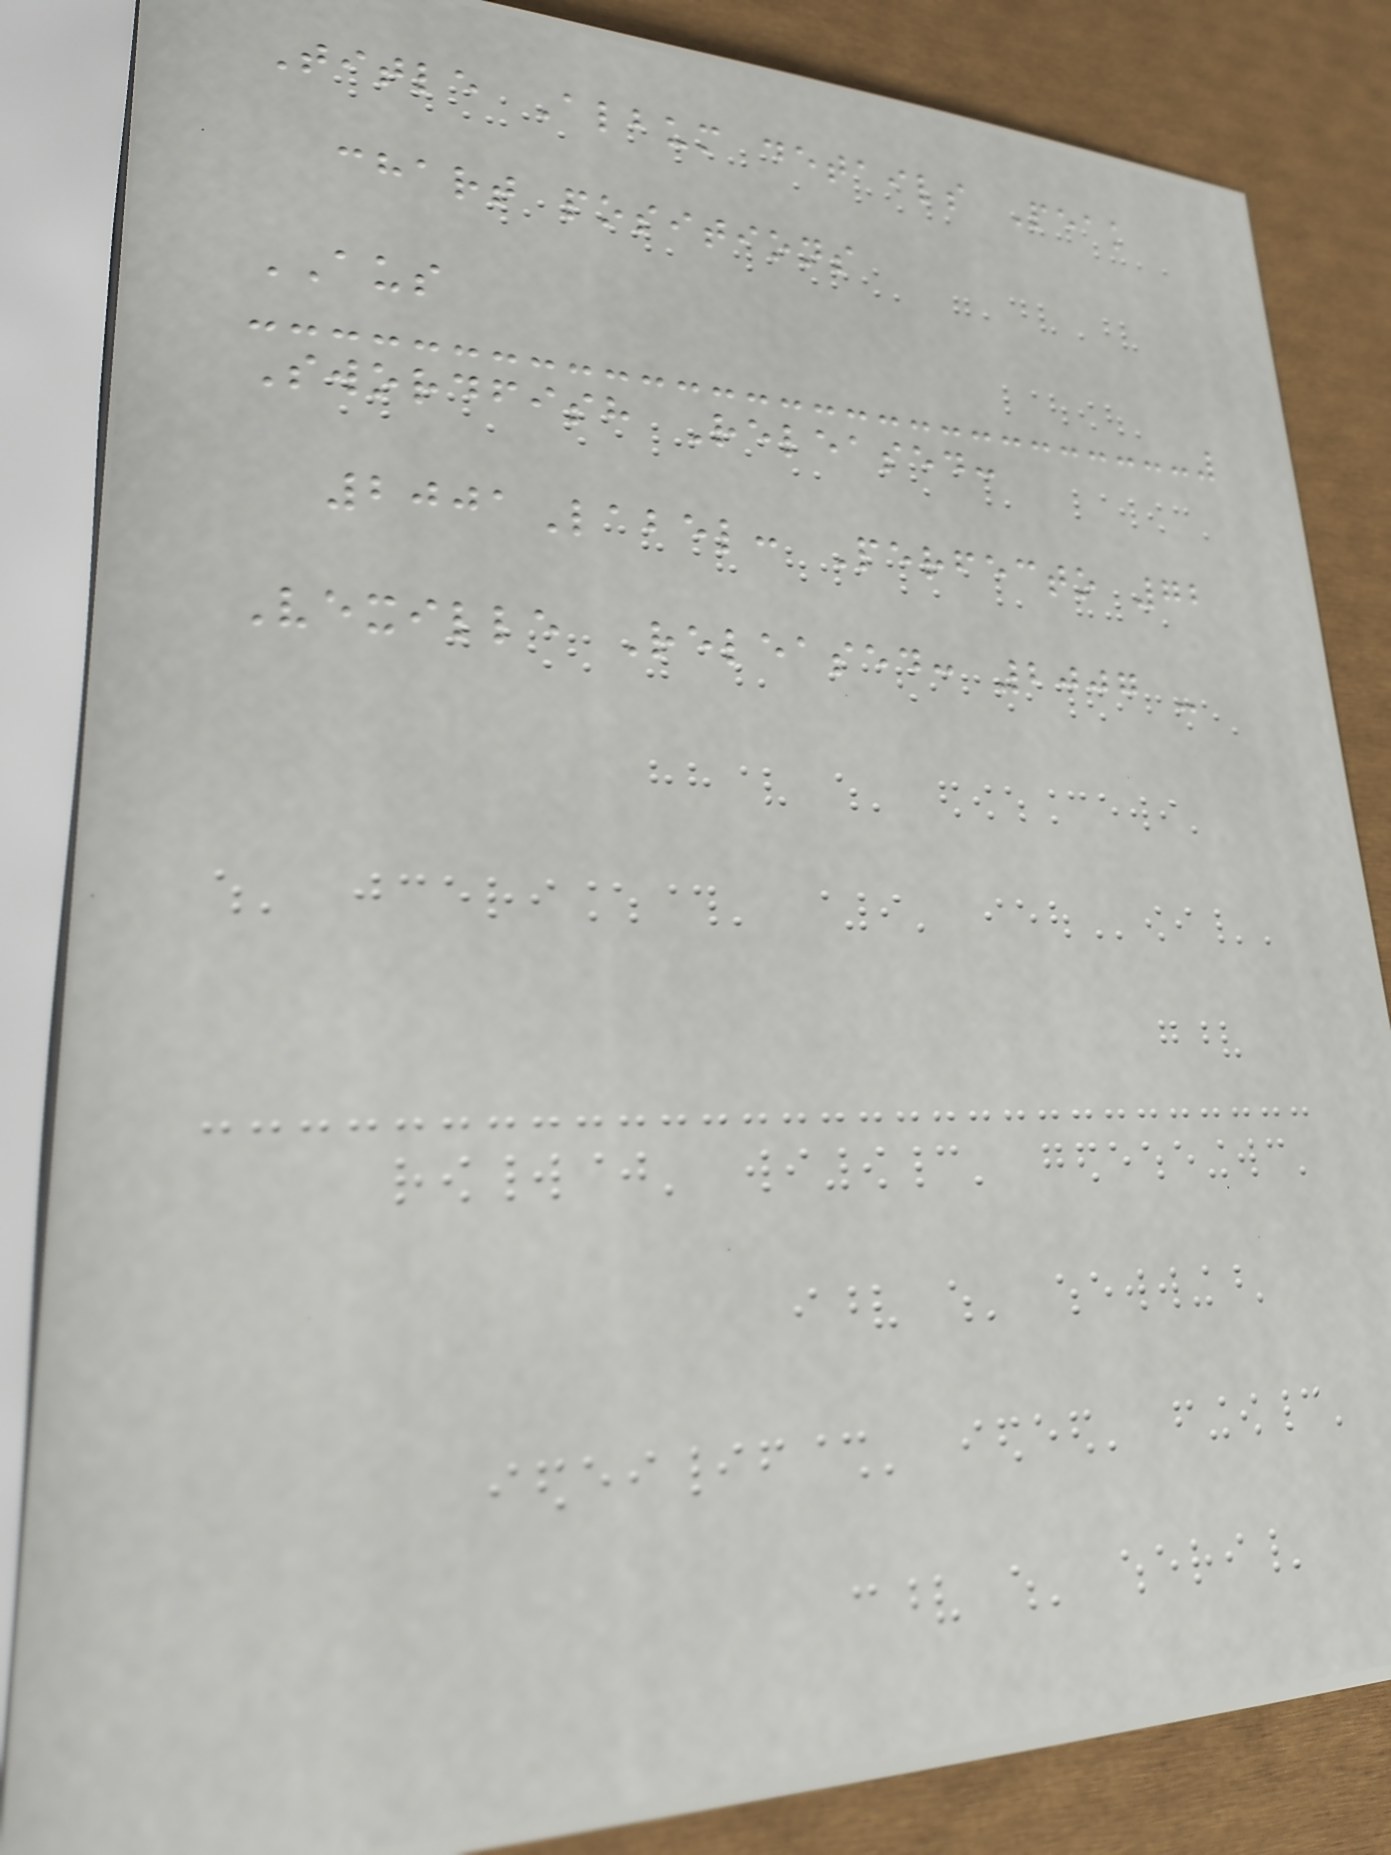Title Album details Peak
chart positions
AUS
Swordfish Released:
2001Label: Perfecto 72
Vexille Released: 2007 -
